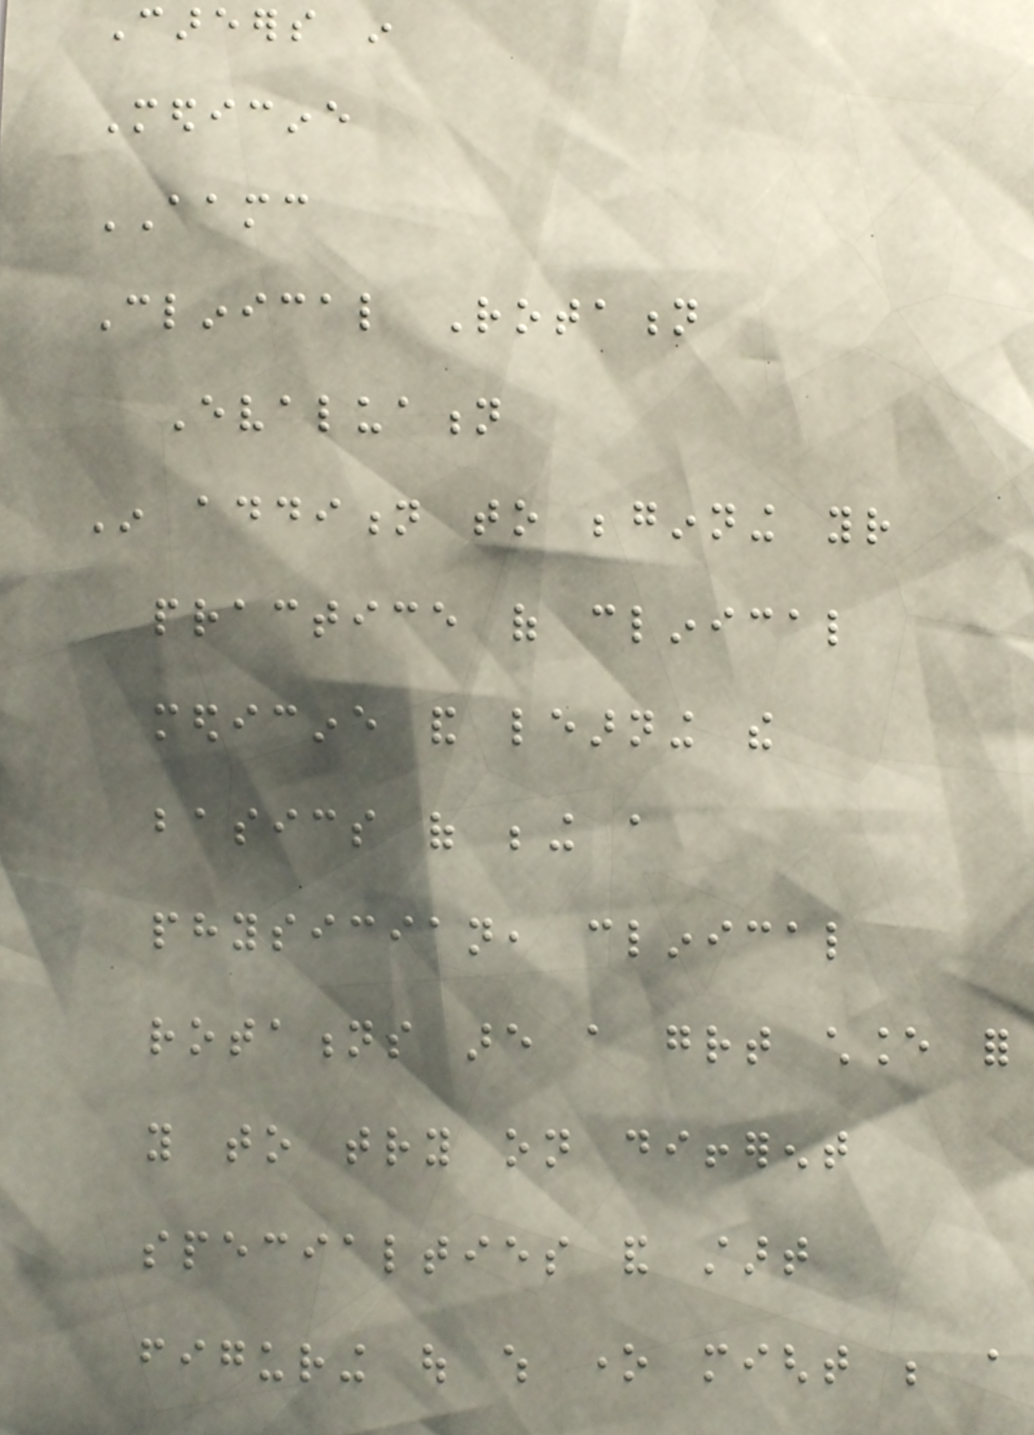Careers in
Medicine
AAMC
Clinical Rotation
Evaluation
In addition to beginning your
practice of clinical
medicine and learning the
basics of being a
physician, clinical
rotations are a great chance for
you to try on different
specialties and start
figuring out which one might be a
